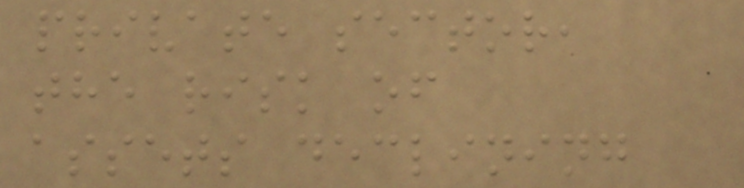private sector,
the risk of
assets declining
